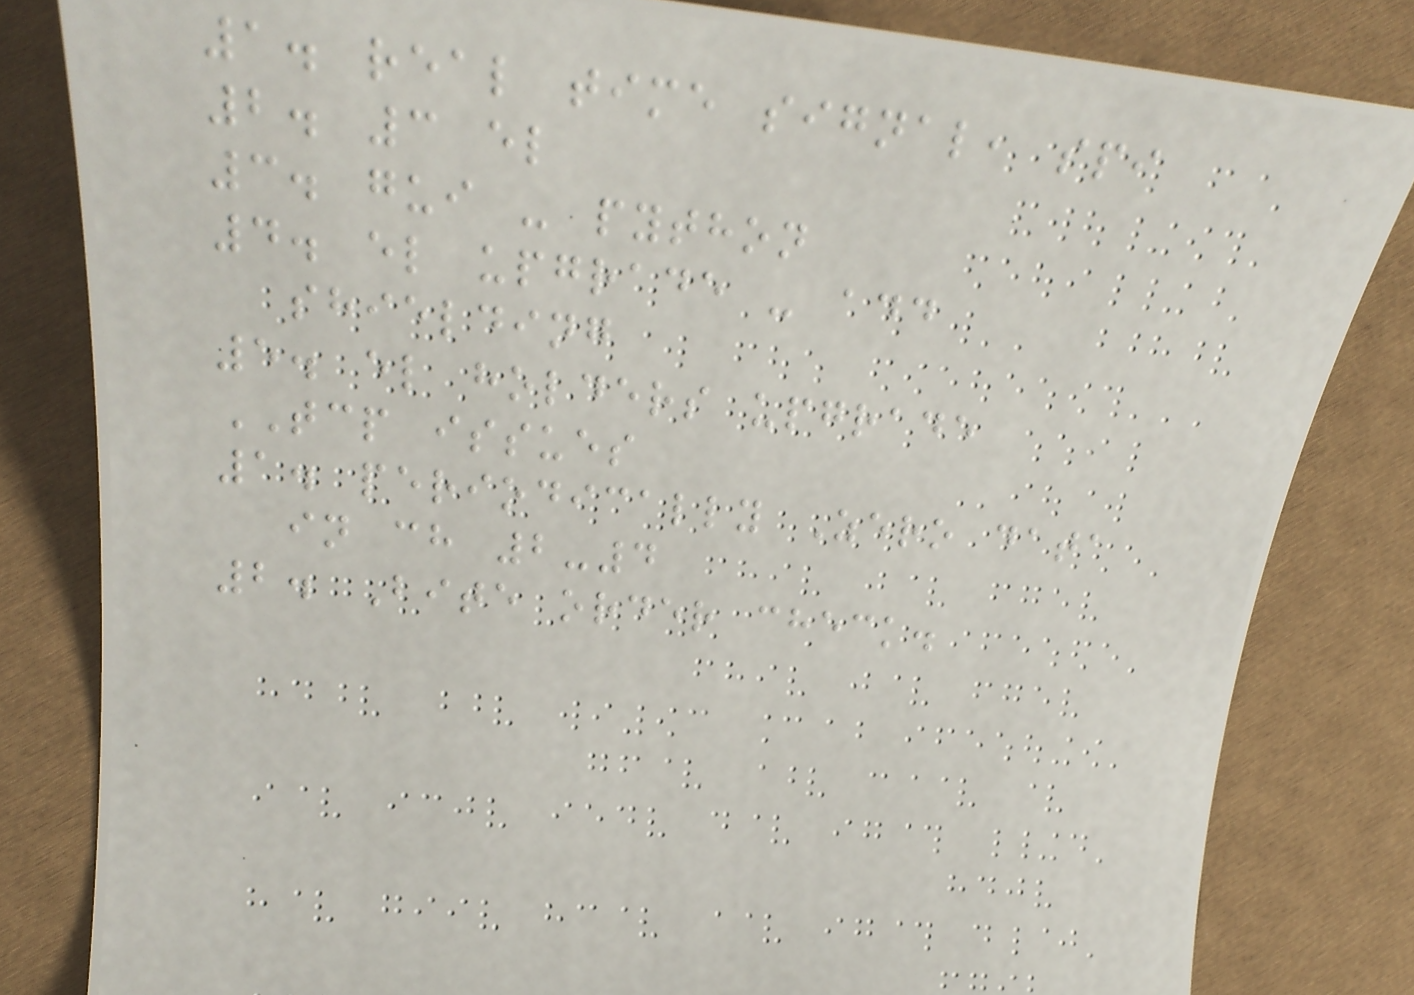1. real time signal, spi
2. 3 el
3. gui - python
4. el upgrade - add
shielding
5. el holders upgrade
TCP issues
1. periodically Zero data
in ch 2-4
2. Bite order check.
